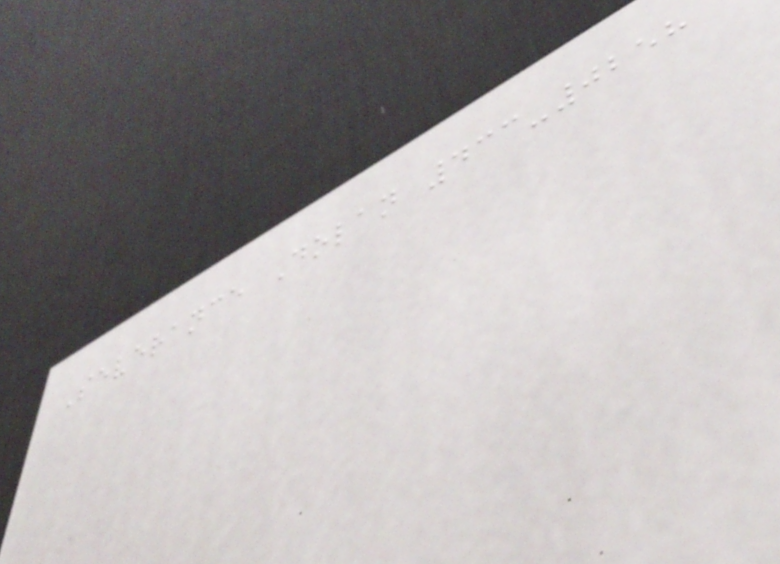Severance Dolan 433-0258
